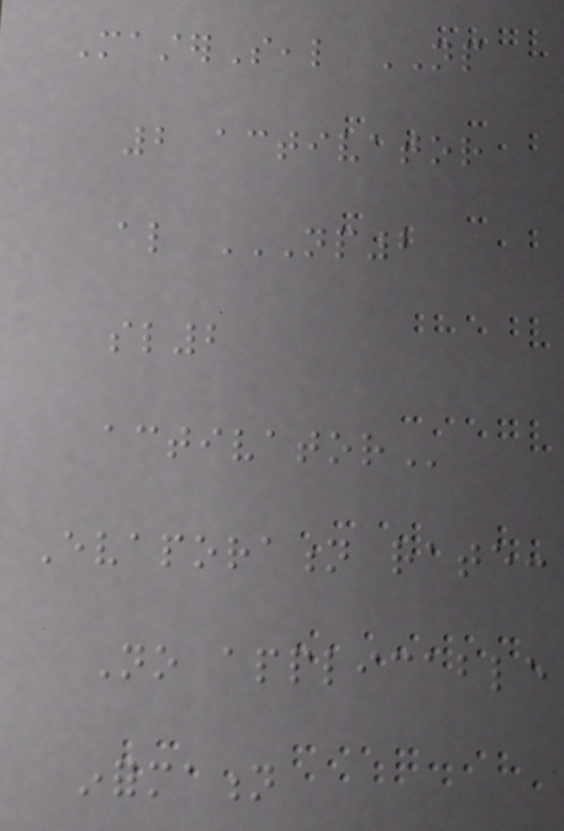MasterSeal NP
2 activator
also NP2
SL2
ACTIVATOR
Evaporation rate:
No applicable
information
